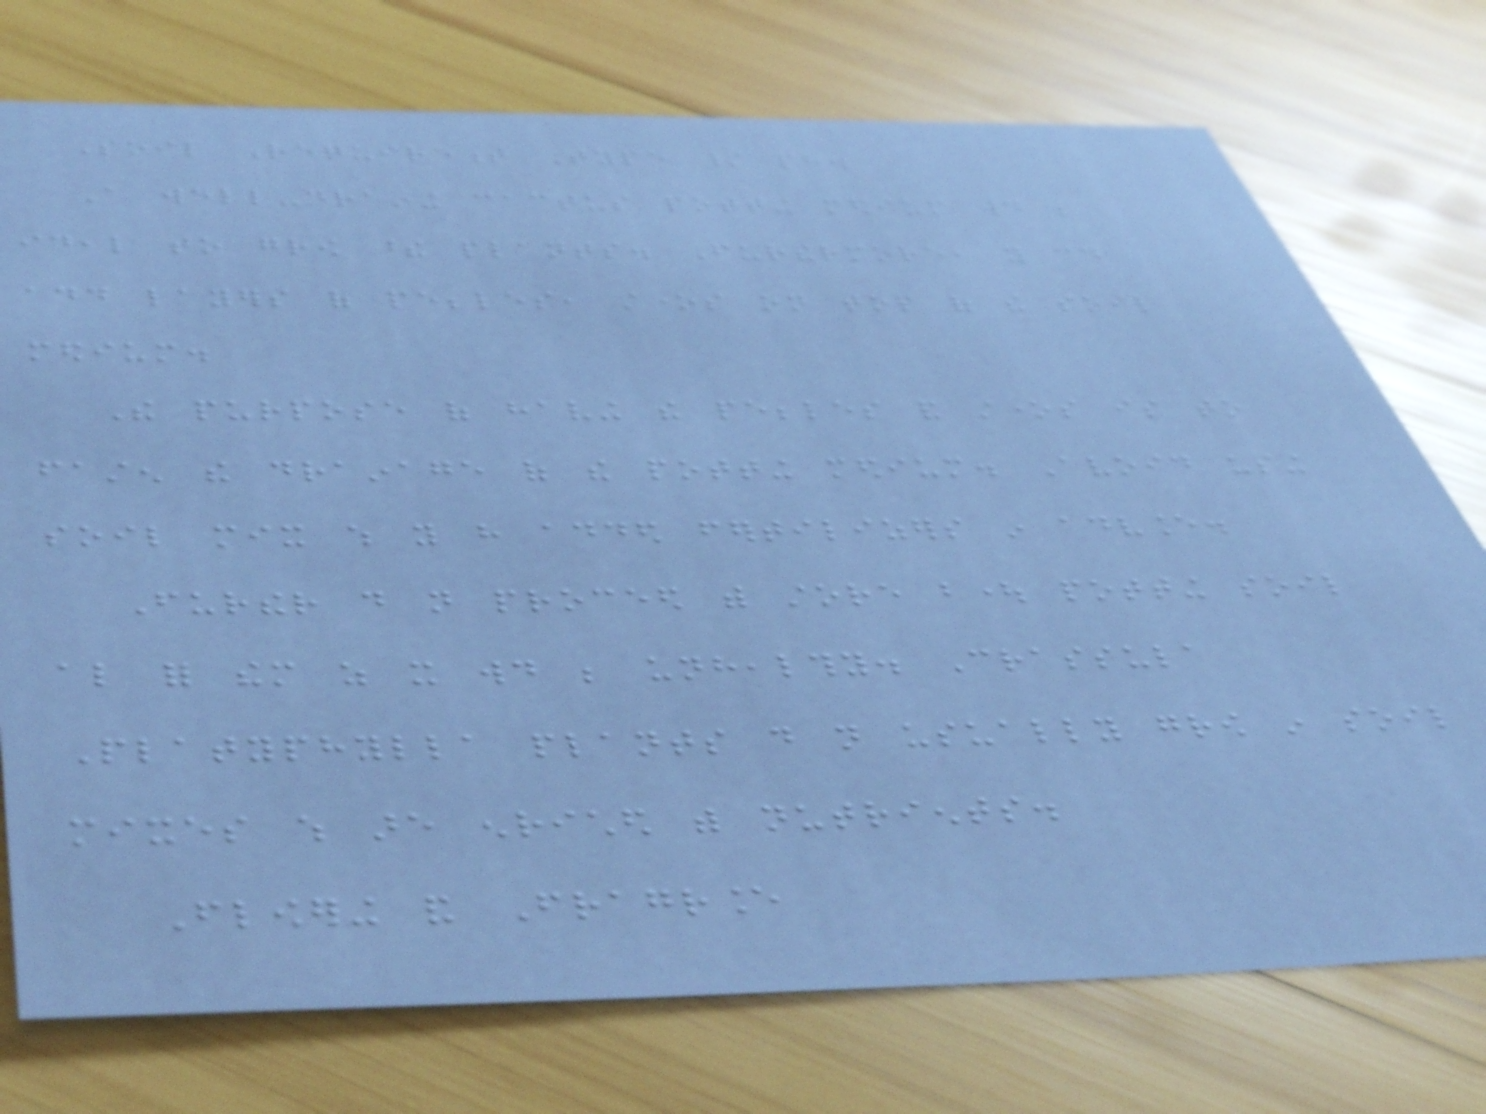Soil Requirement Type / ph.
A well-draining cactus potting medium would be
ideal to grow these plants. Furthermore, you could
add layers of pebbles, stones on top of the soil
medium.
The purpose of having the pebbles and stones is to
fasten the drainage of the potting medium. Avoid using
soil mix which you have added fertilizers in advance.
Further do not proceed with store bought potting soil
also for them as it would be unhealthy. Crassula
Platyphylla plants do not usually grow in soil
mixes which are enriched with nutrients.
Flowering and Fragrance
